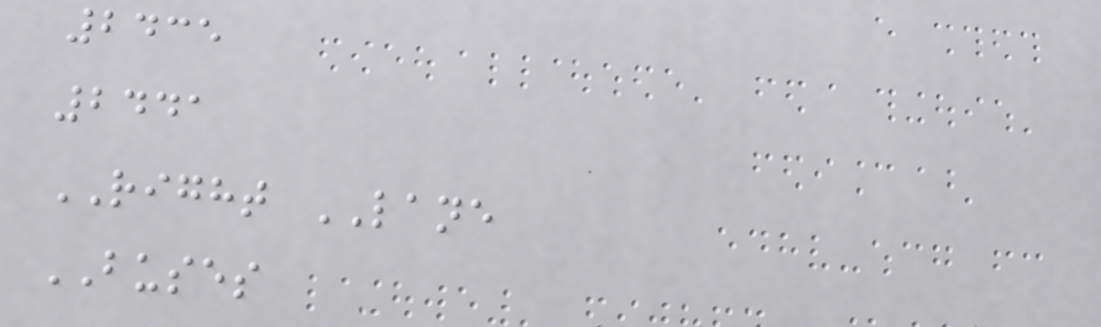2435
2441
RIGHT LANE
BUSES
